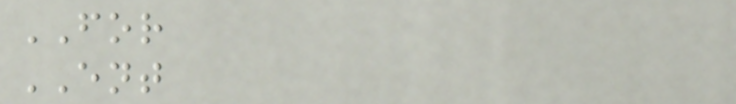FOR
ENT
